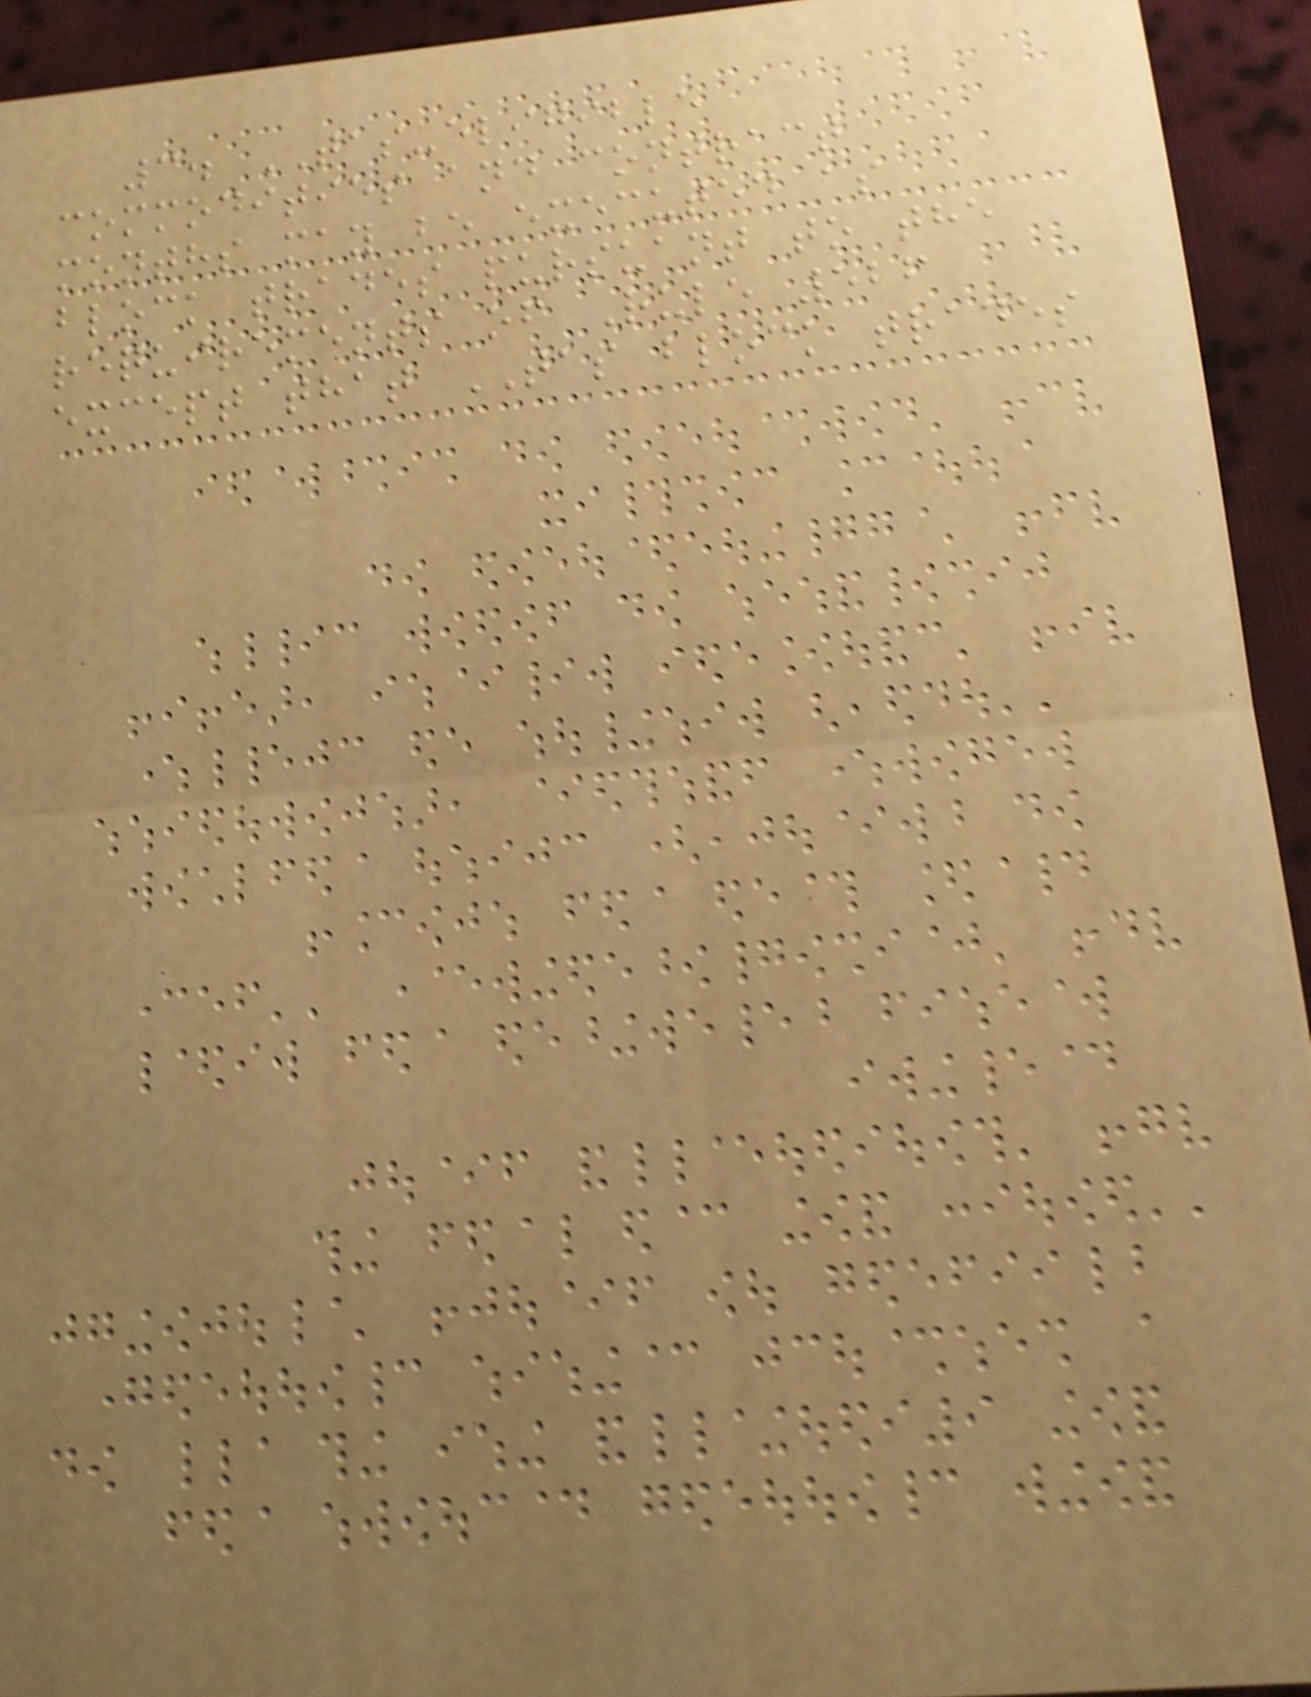3. TAS-eligible
commodities and contract
months may be executed as
block trades pursuant to the
requirements of Rule 526
except that TAS block trades
